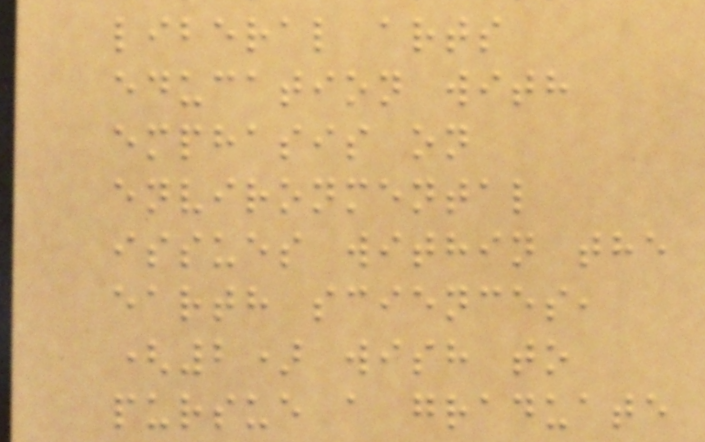liberal arts
education with
emphasis on
environmental
issues within the
earth sciences,
(2) wish to
pursue a graduate
